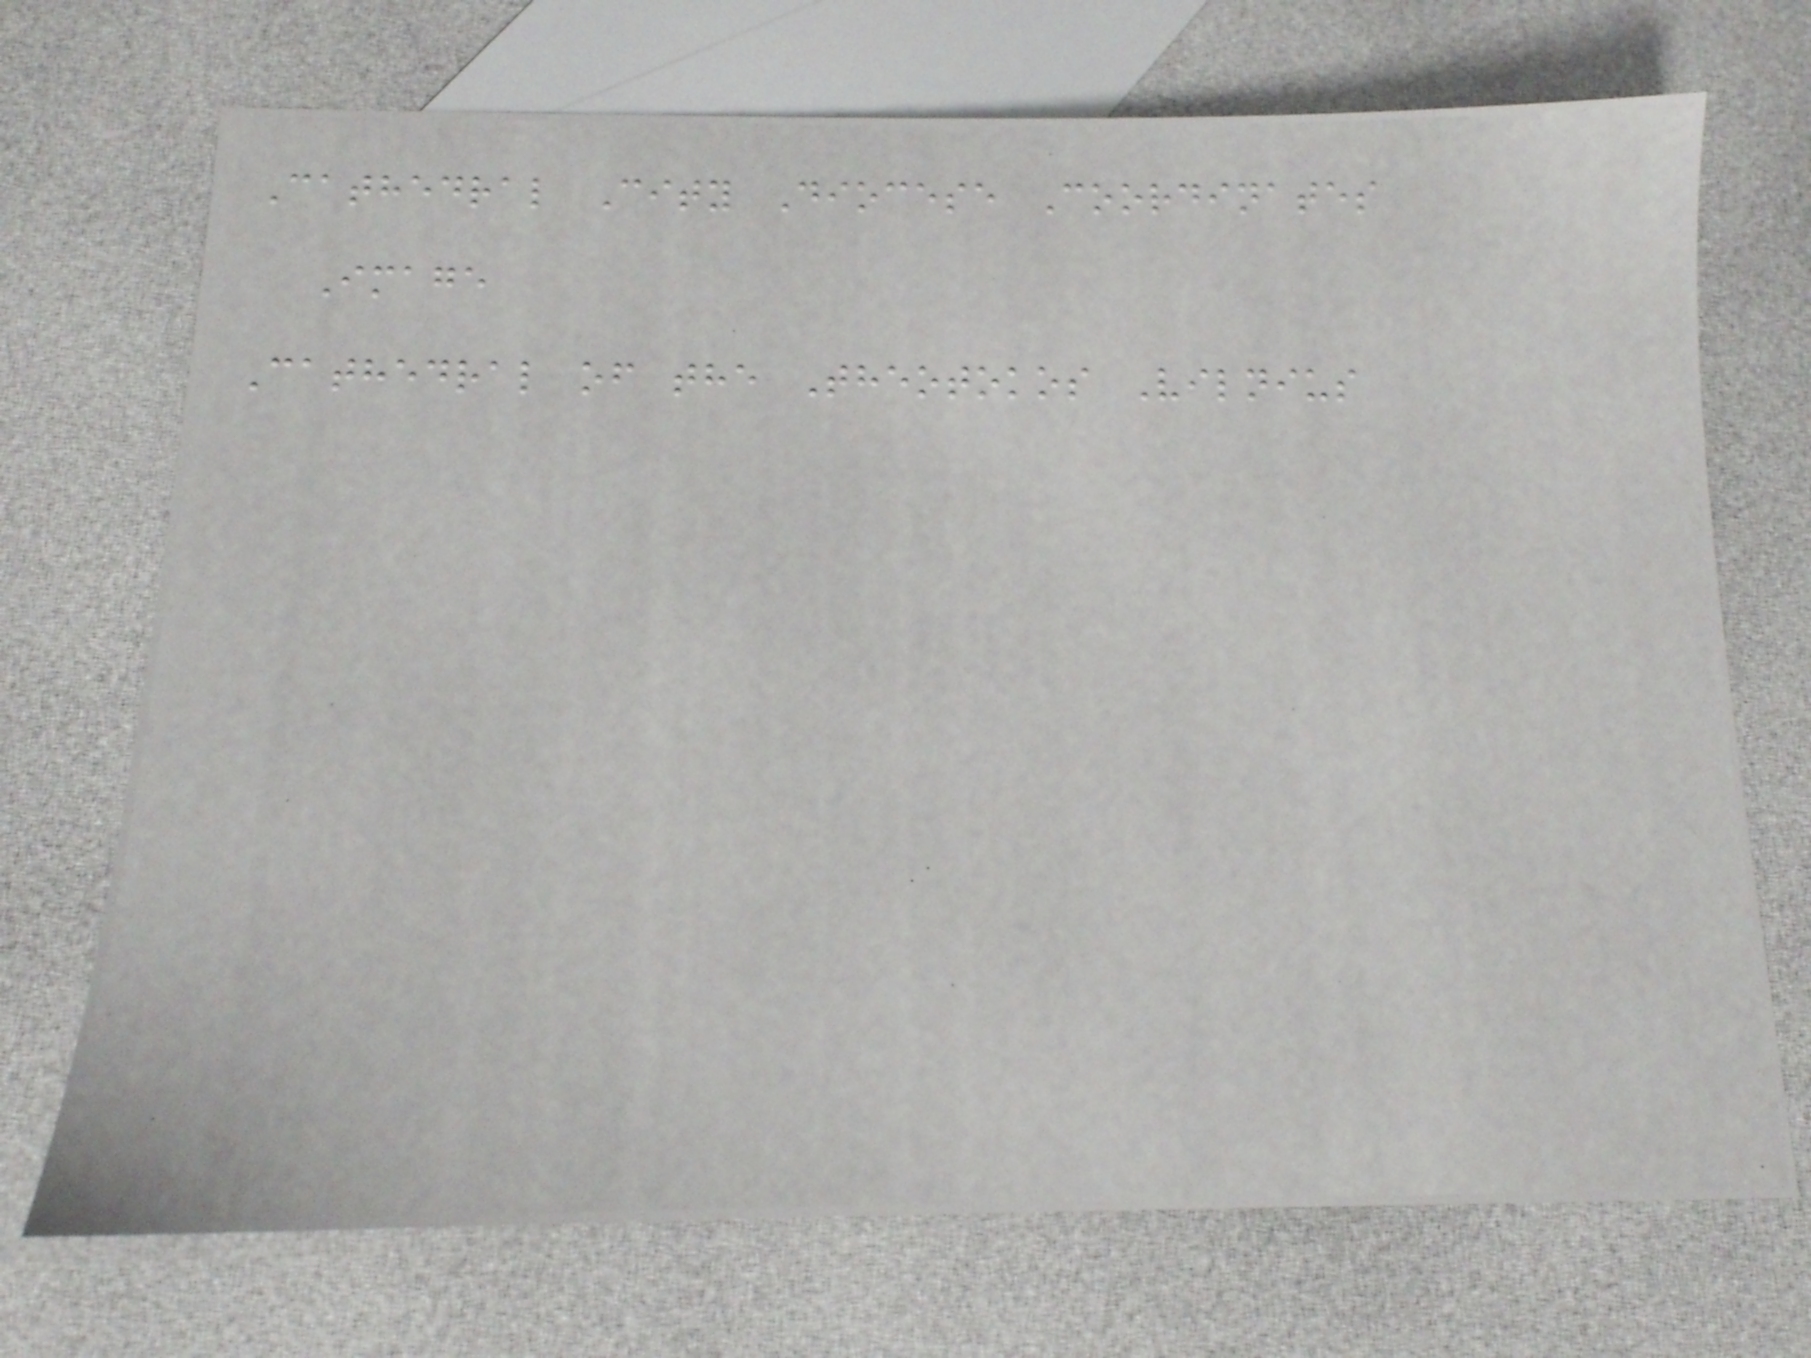Cathedral City Diocese Coordinates
Image
Cathedral of the Theotokos Vilnius
